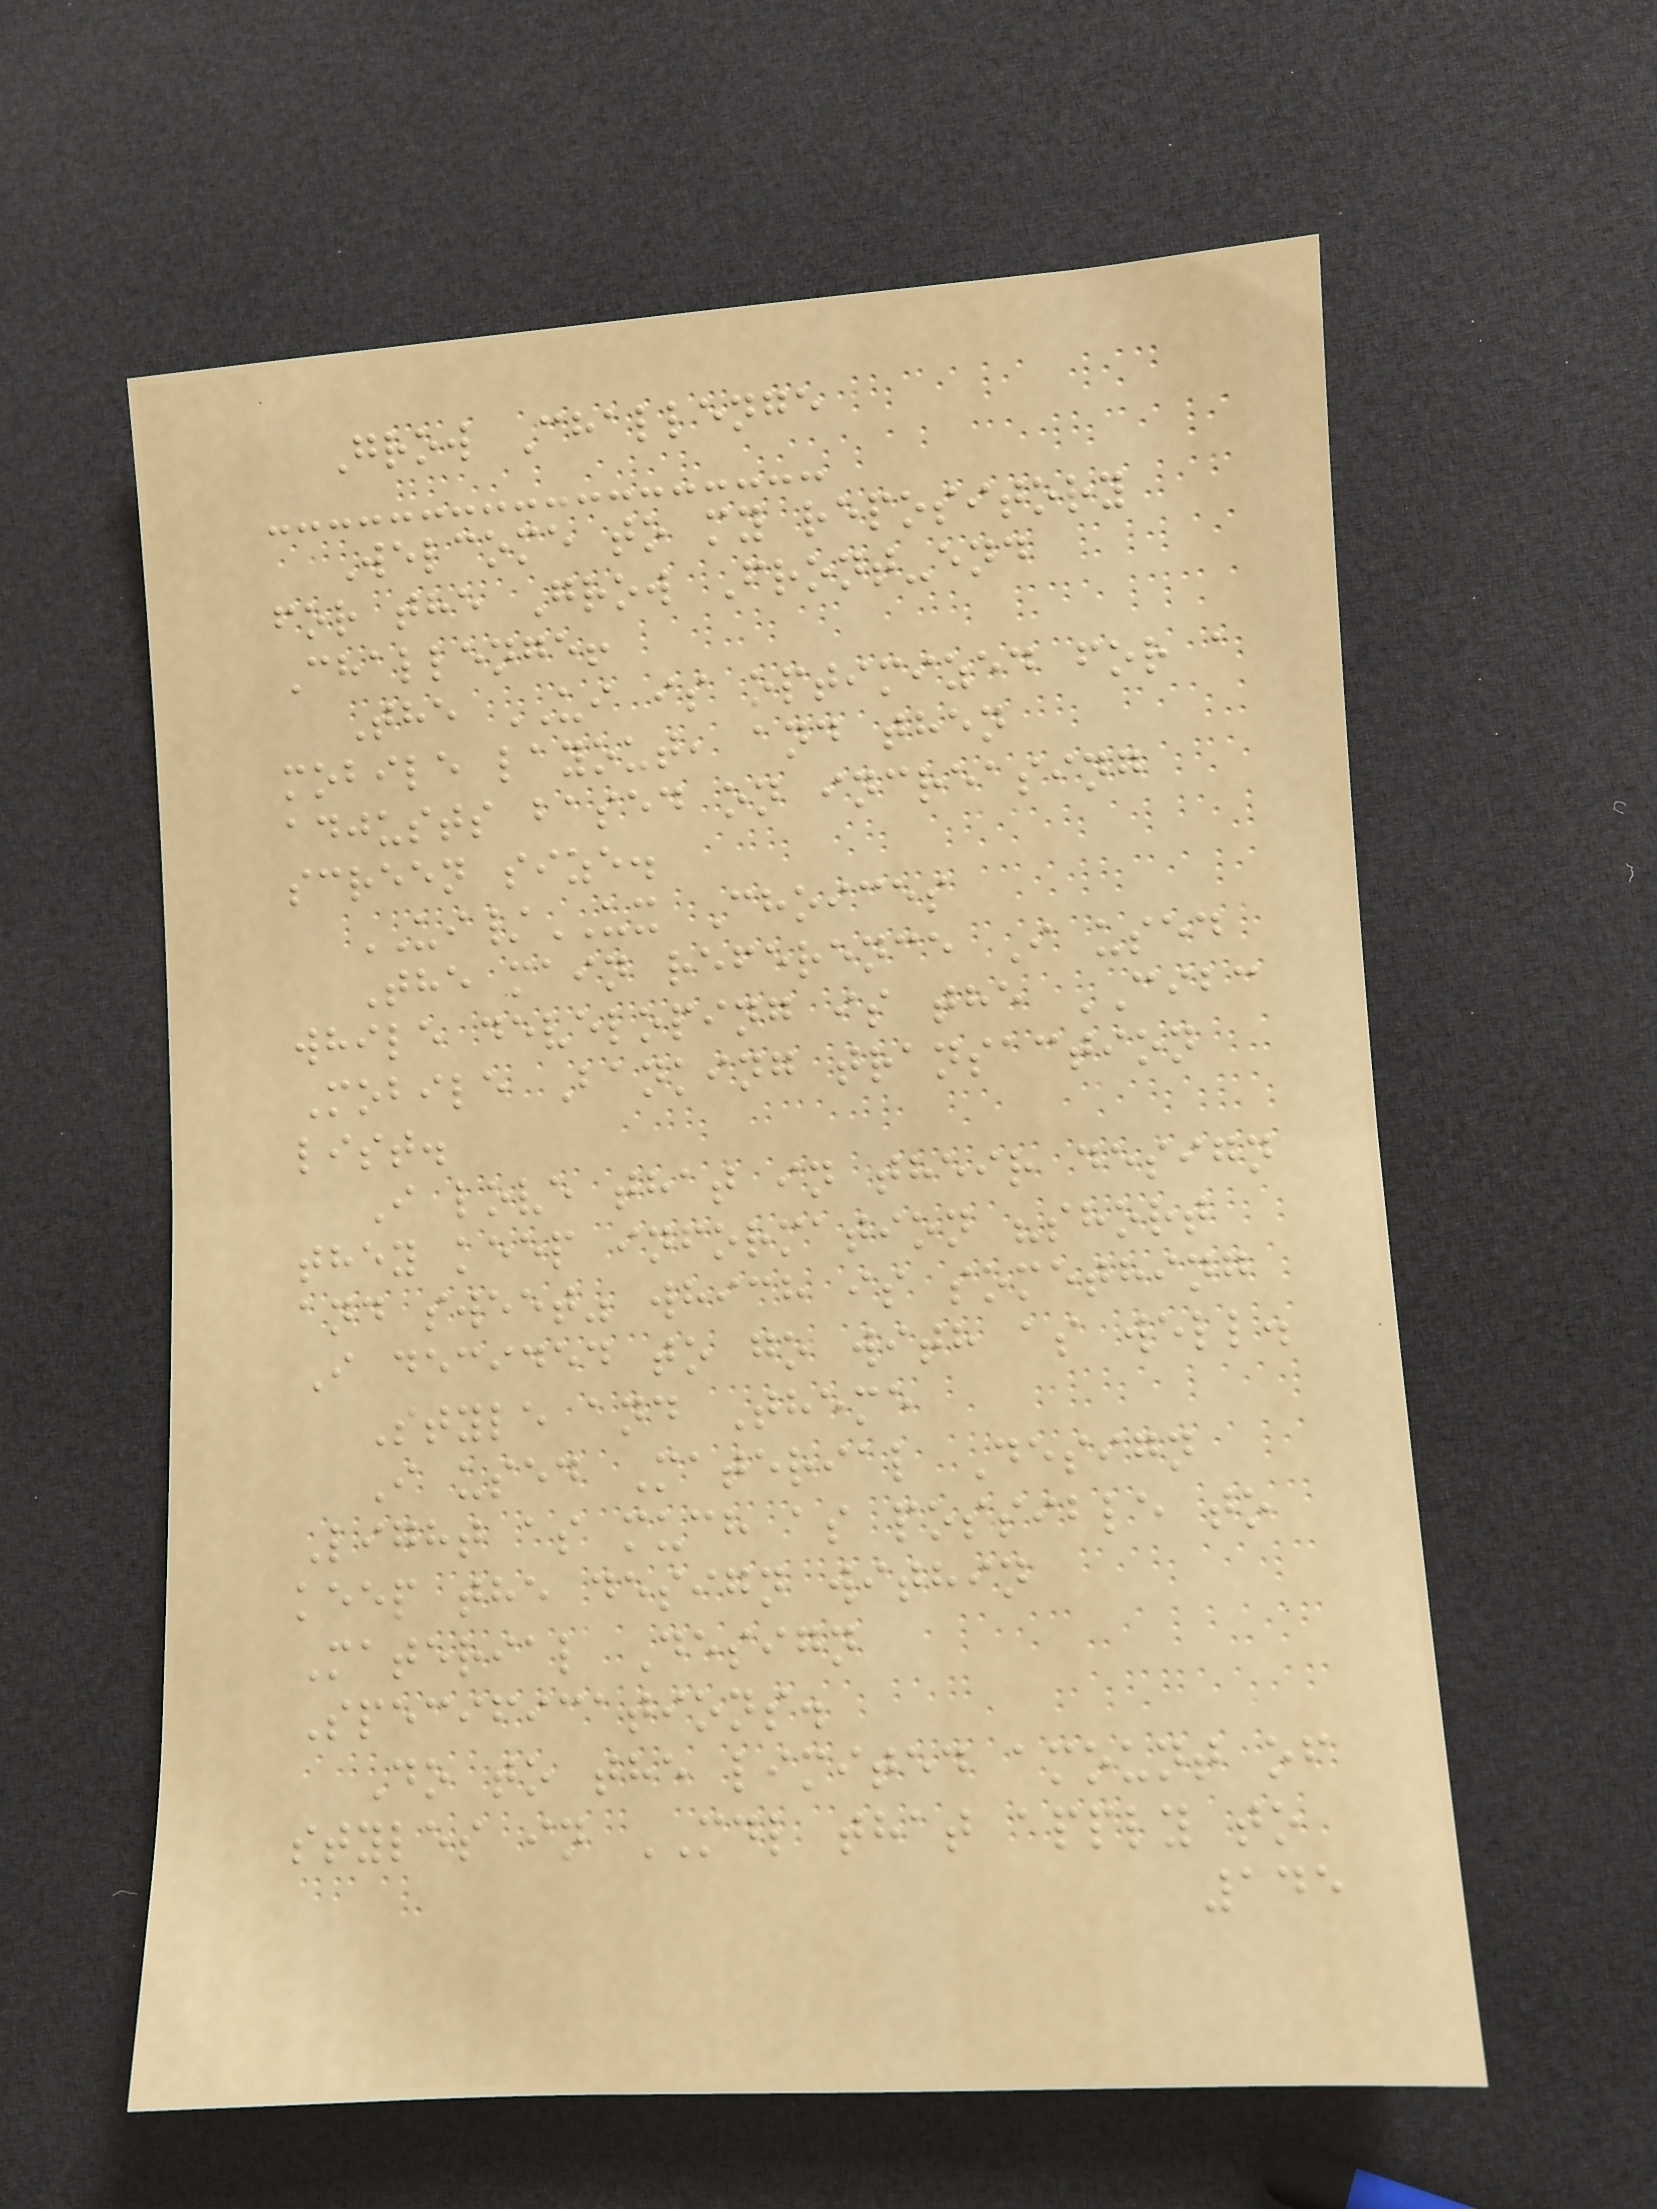Grow Challenge
Welcome to my repository
for the Grow Front-end
Challenge!
The UI is optimized for a
mobile layout, and then
adjusts based on increasing
screen size.
UI/UX Choices
The main reference I used
while developing is the CIBC
Mobile Banking transaction
list.
I love that in their design
they keep information "short
and sweet" which is something
I decided to go with as well.
Style and Theme
I used Material Design
Light as much as possible to
keep the design within
Material Design
Specifications.
Do to the limited amount of
styles in MDL that apply to
145
